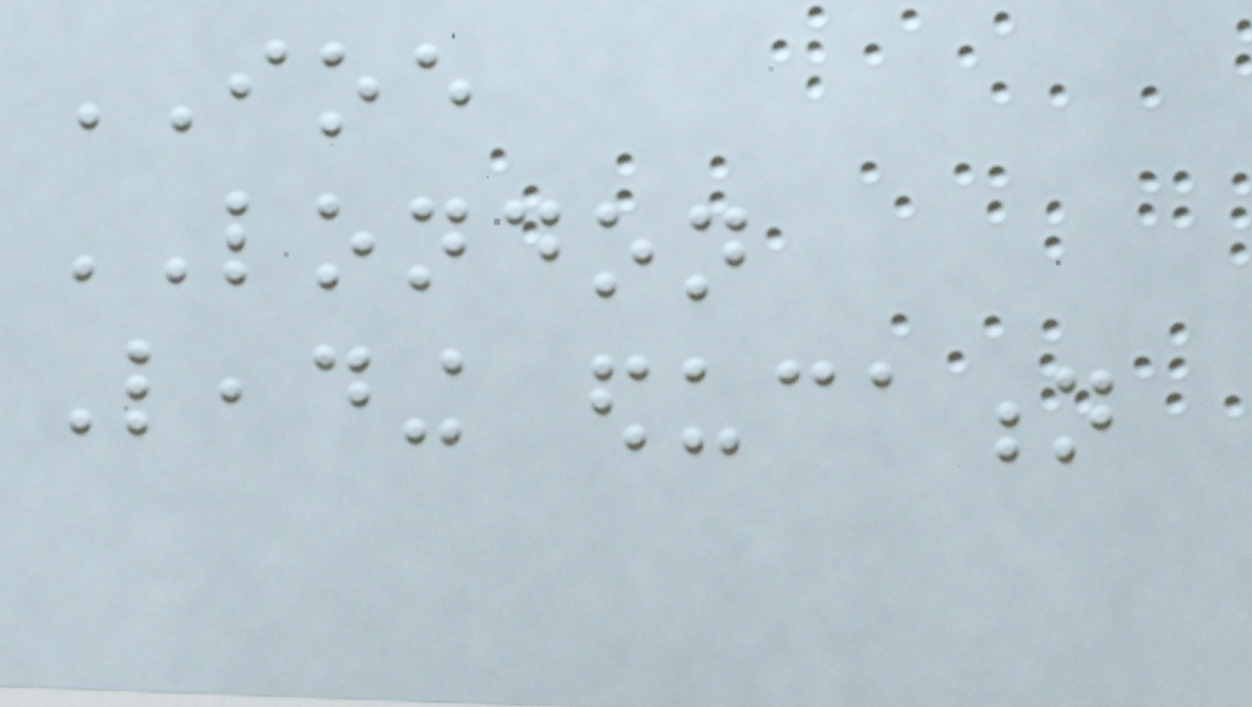IOE
LONDON
Leading education
